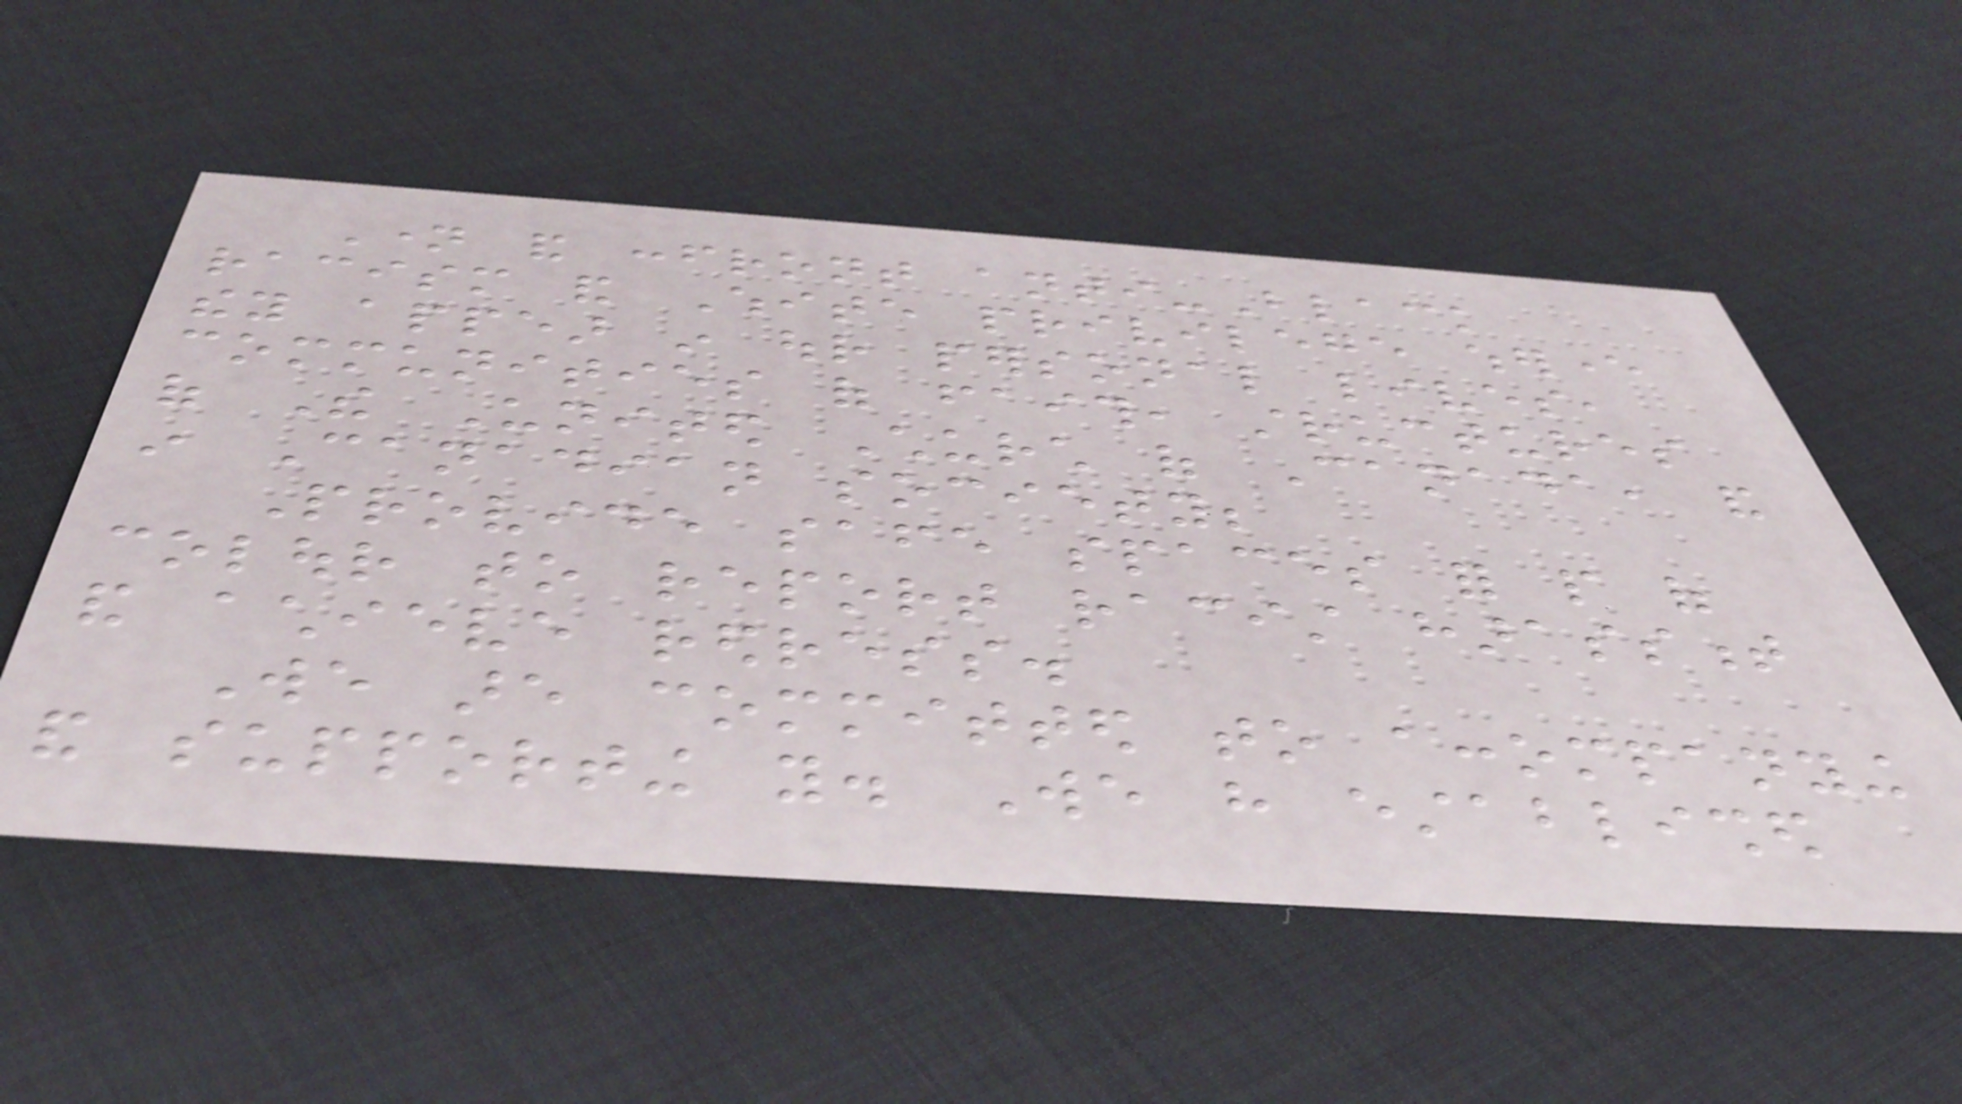Name and confront anti-Black
racism and White privilege wherever
they appear in our personal lives,
communities of faith, structures
of The United Church of Canada, and
in Canadian society;
Provide safe spaces for people of
colour to report racist harassment
and achieve redress.
We are committed to accompanying
and supporting you. We have established
